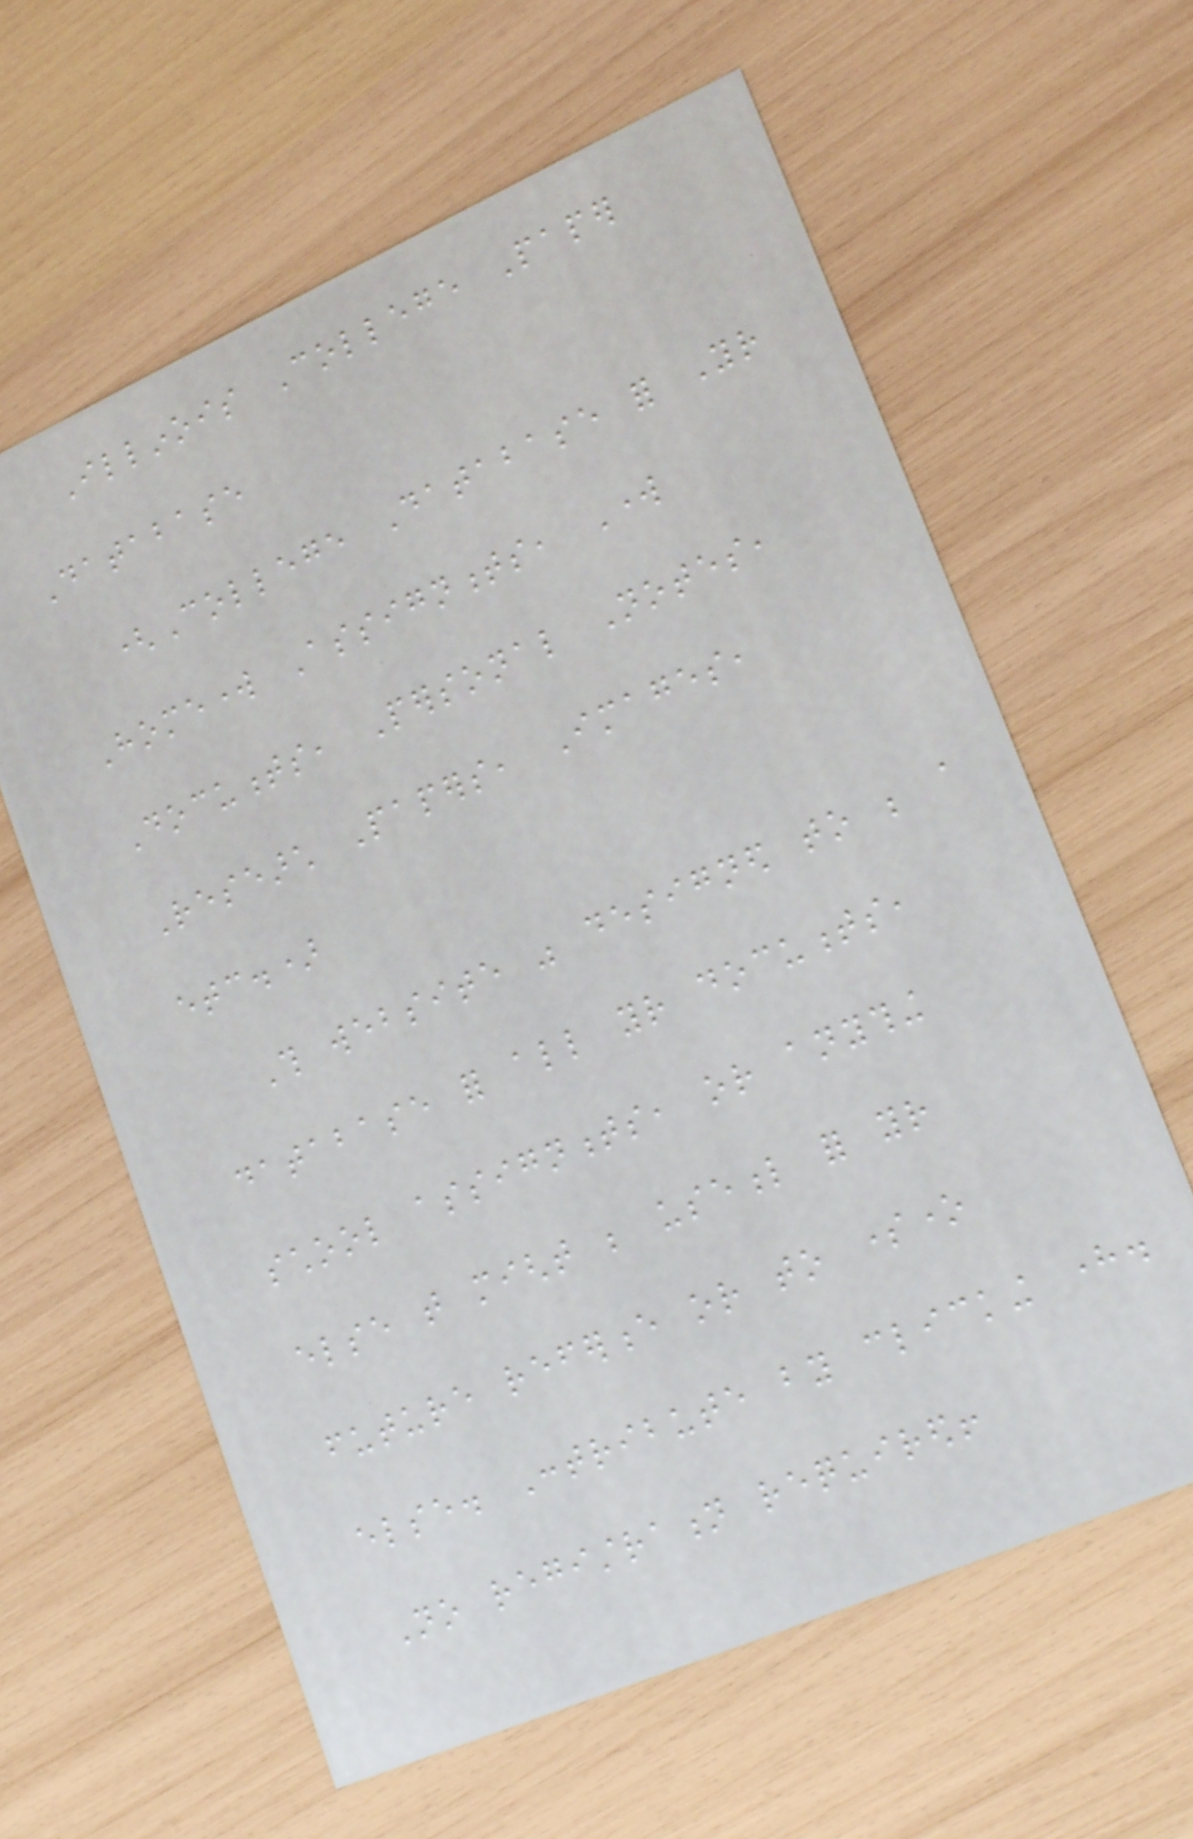Illinois College Paper
Database
(College Database for Your
Homework Assignments, Work
Documents, Personal Notes,
Research Papers, Images,
etc.)
This website was designed to be a
database for all your documents,
school assignments, or anything
else that might be useful for your
future reference or to someone
else. Contribute by clicking here.
No registration required!
